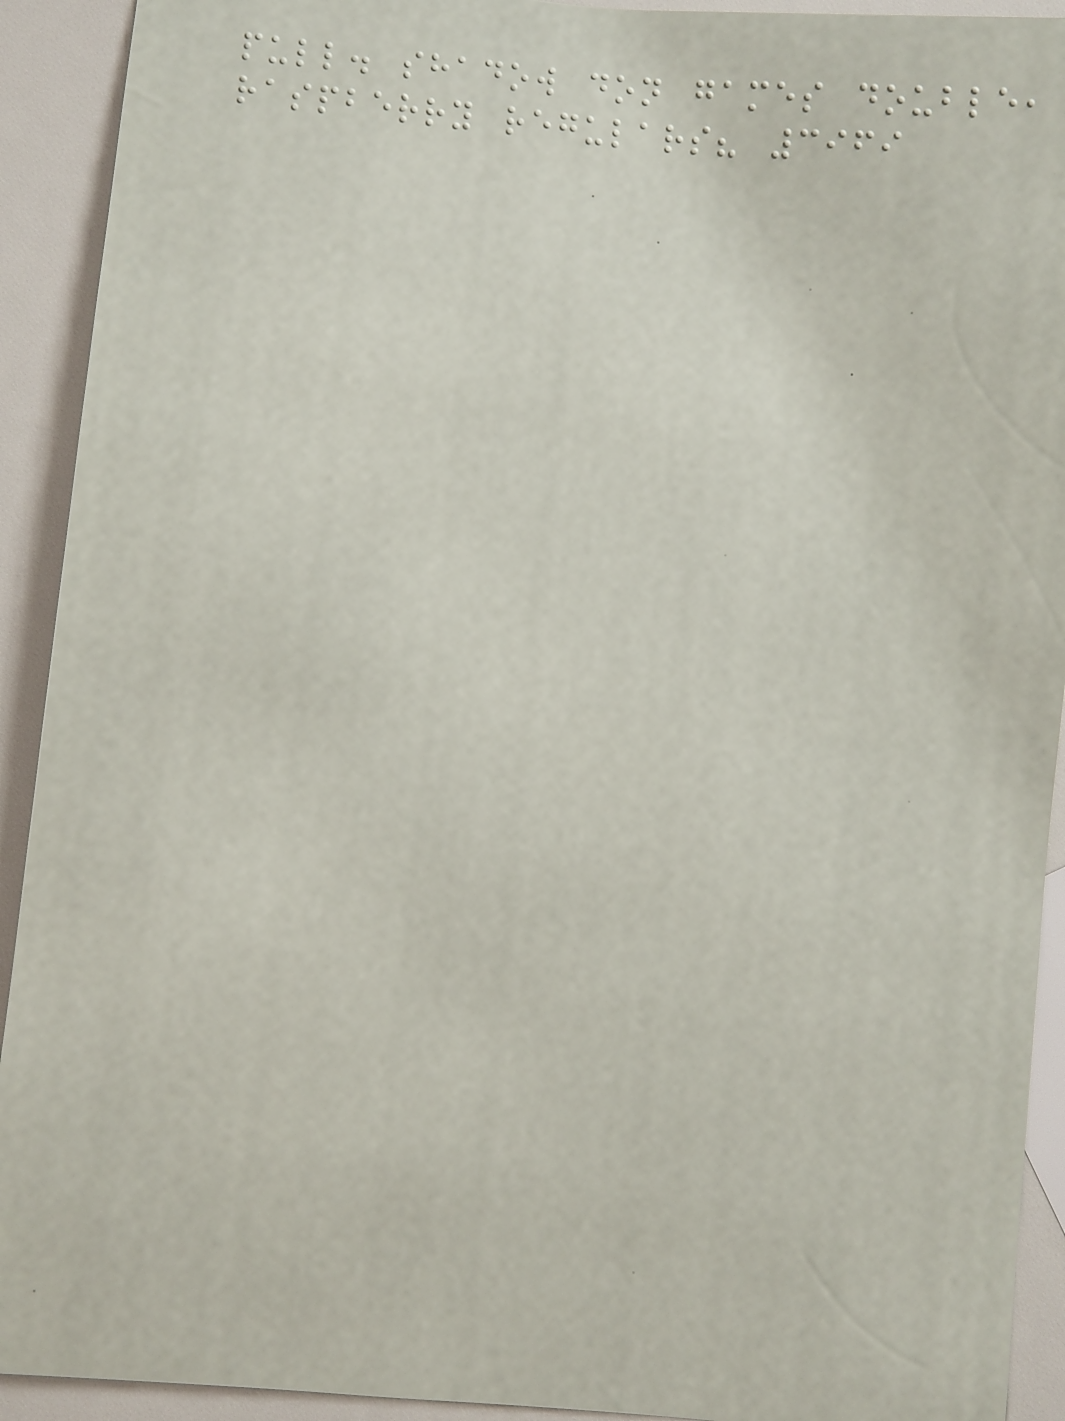pull. shadow don games double,
raspberry regulars? 3969
